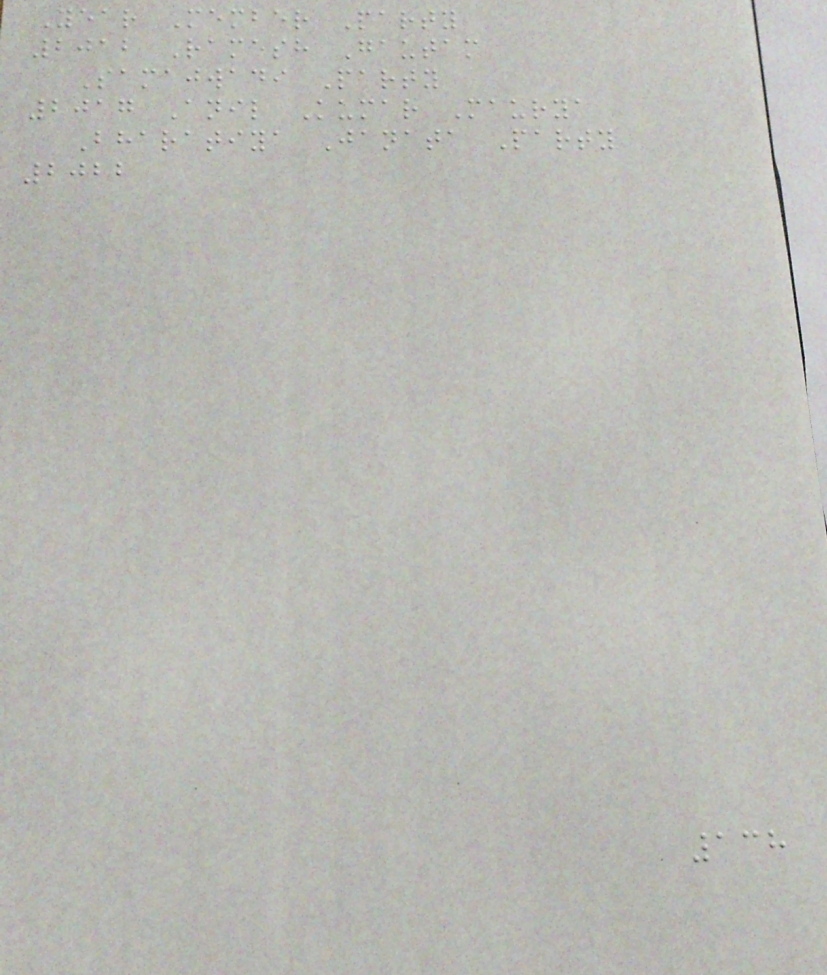Year Member Party
2012 Ramesh Gautam
Samajwadi Party
2017 Anil Kumar Maurya
Bharatiya Janata Party
2022
138
